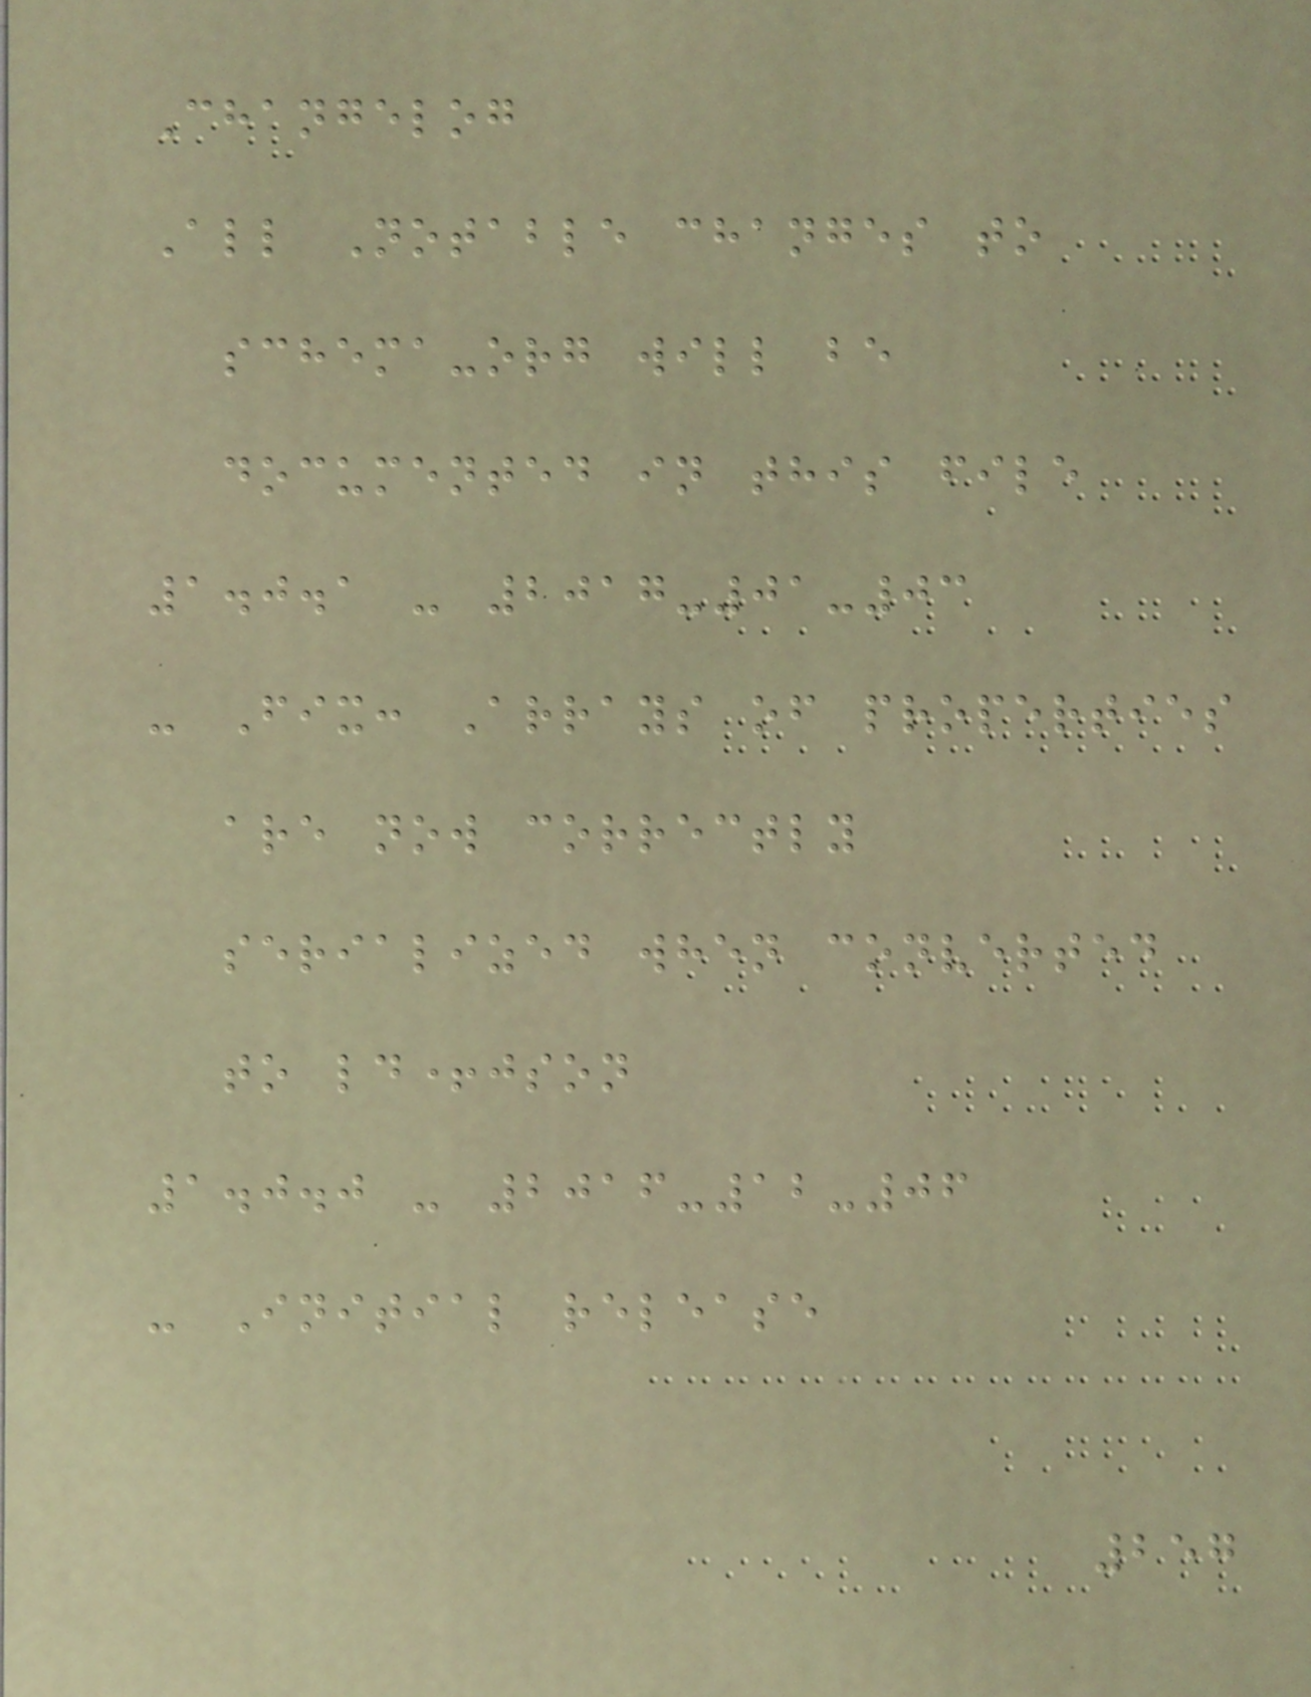Changelog
All Notable changes to
schema-org will be
documented in this file
1.0.1 - 2017-01-03
- Fix: Arrays of properties
are now correctly
serialized when converted
to ld+json
1.0.0 - 2016-12-06
- Initial release
257
